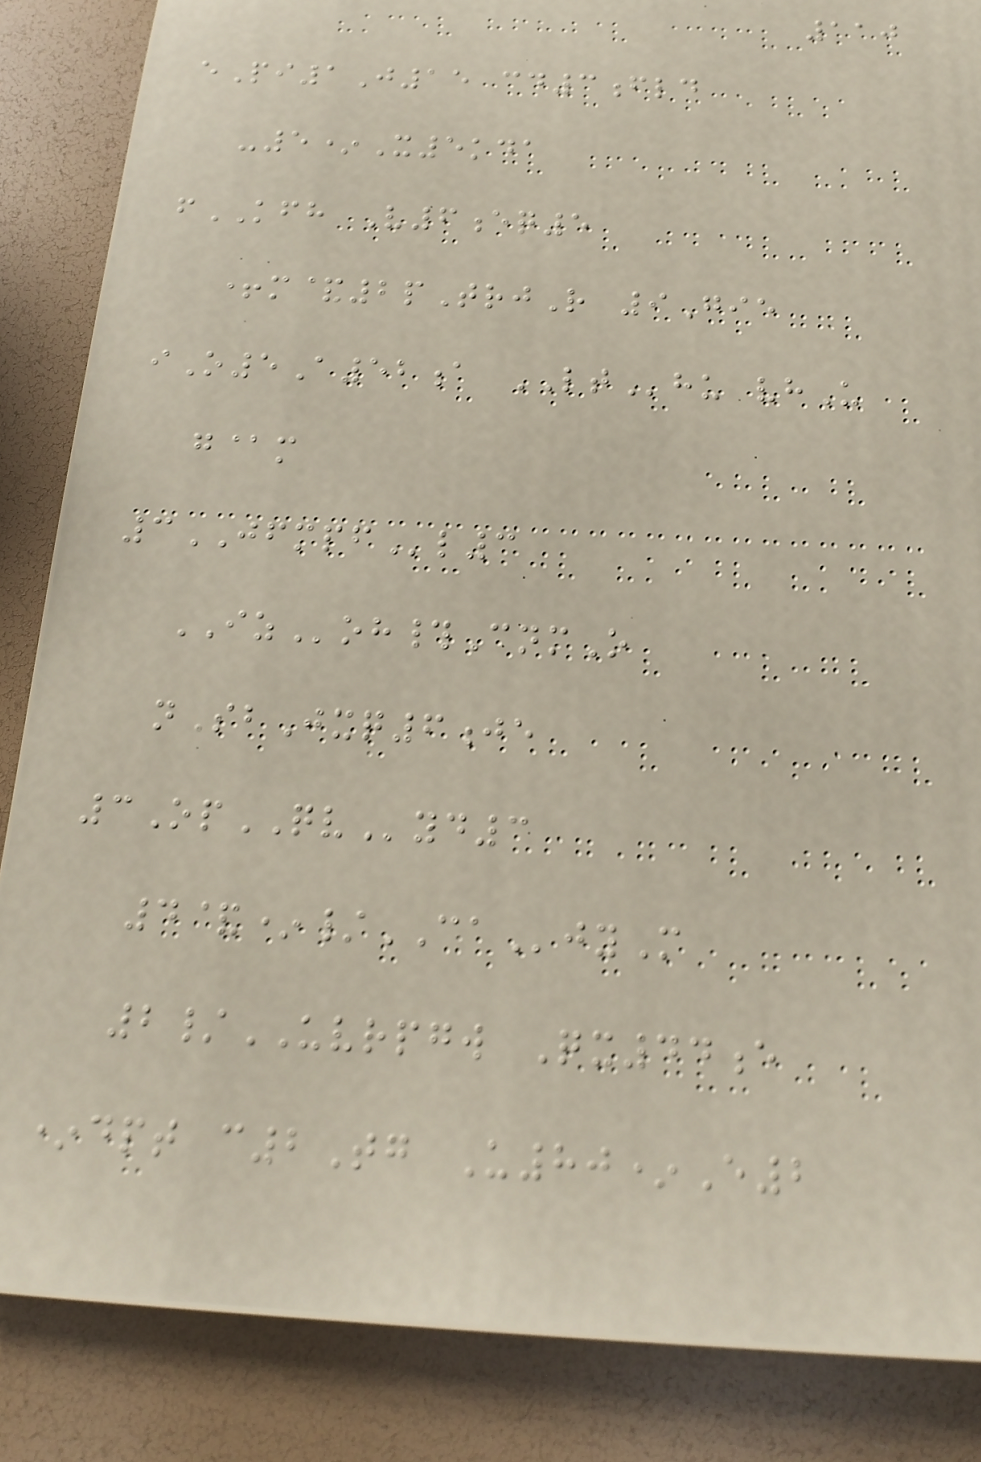110
ePi1J15 cd3fld
-5*X5kda
fKFH V6eq5
+m&2pTrjR 9Gie
iO5A52a LThu vhU
g@m
3JFMPFl3
IZoh#CnmO
nSbJxq6je
3OpQVyd3
4&*/CAjyM
2/UVRPGW Qx44e
*dpt c2Tg U80*E2
